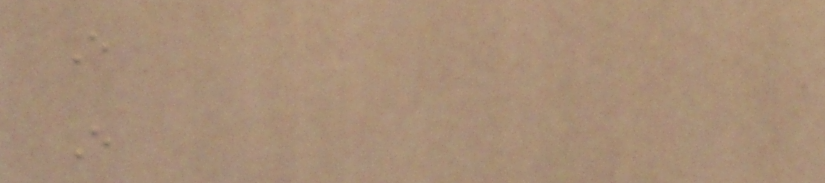E
E
